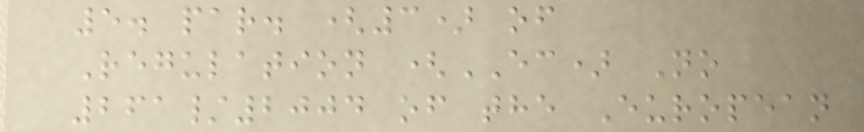5. par. (3) of
Regulation (EC) No
261/2004 of the European
